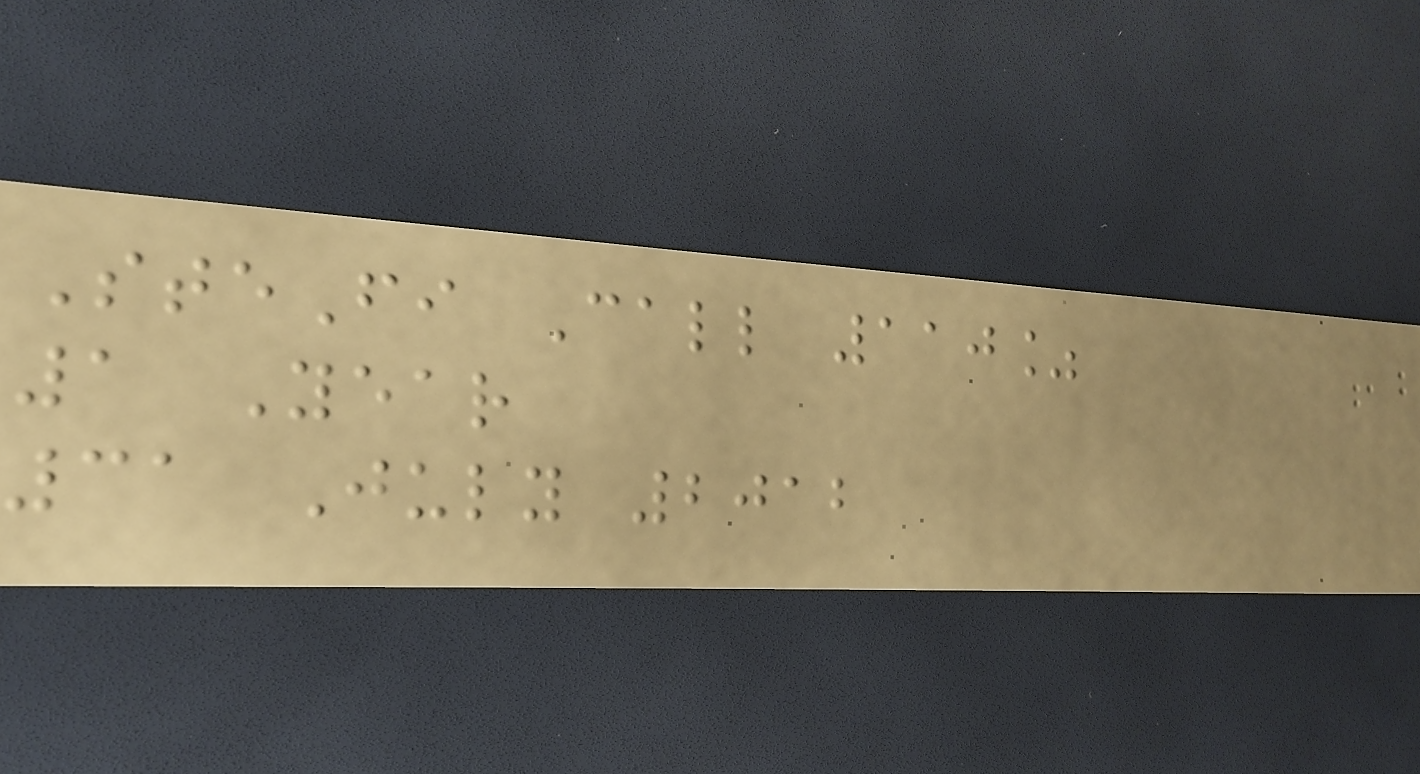SteFi Call 110%
1 Year
31 July 2012
